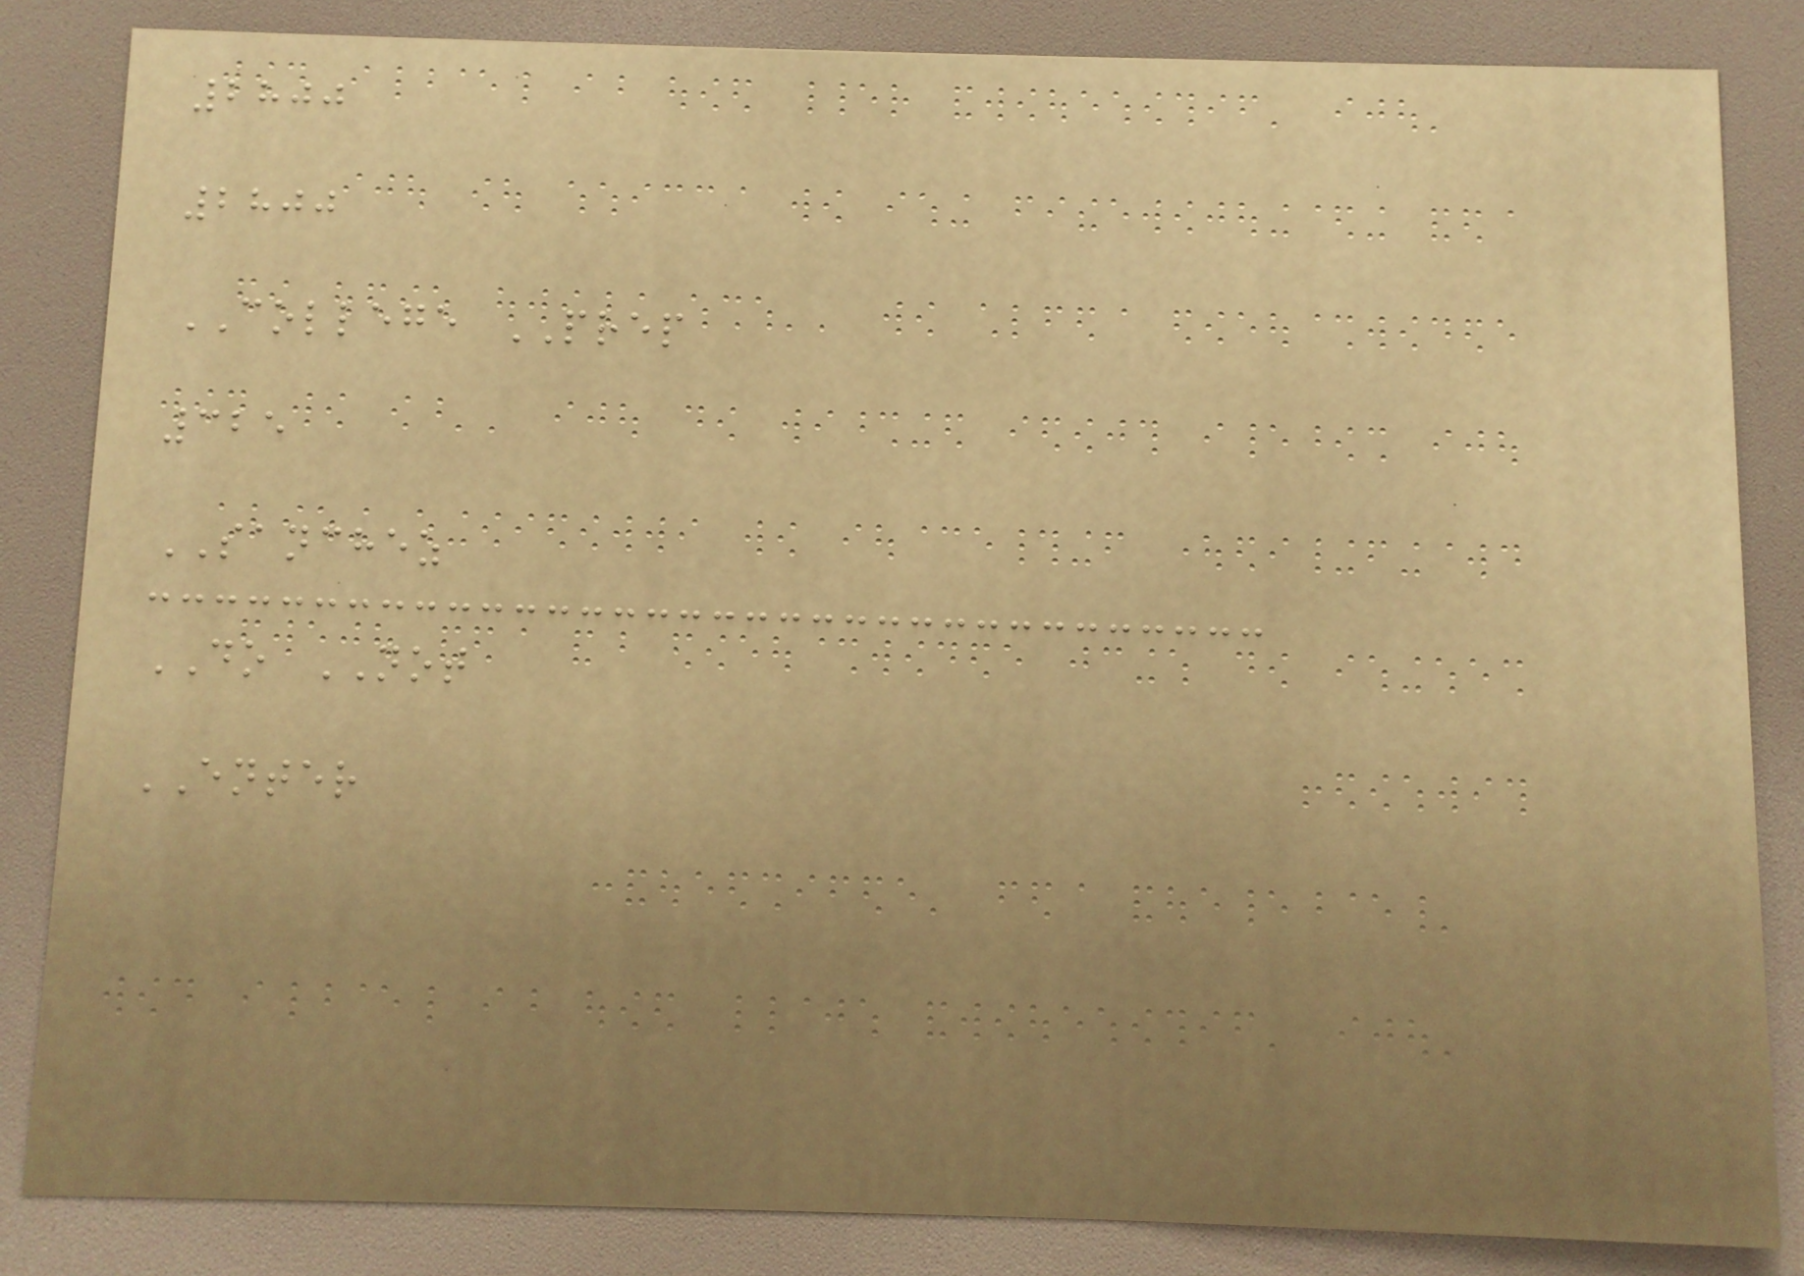2800
2800
COLLEGE PREP
325
SANCHEZ
DO NOT
ENTER
